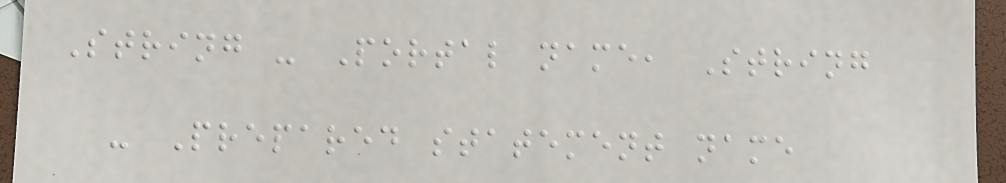String - Portal name, String
- Prepared statement name
